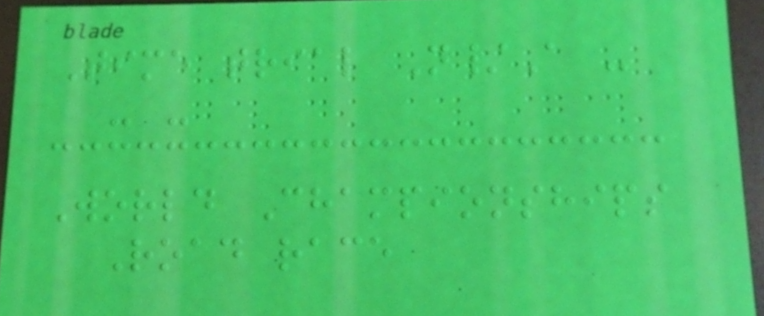Time trial N/A -
- -
World Championships
Road race
